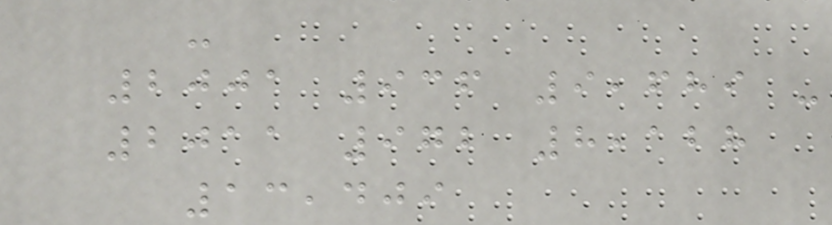-
2001 936 9,689 -
2011 972 8,128
13,409
